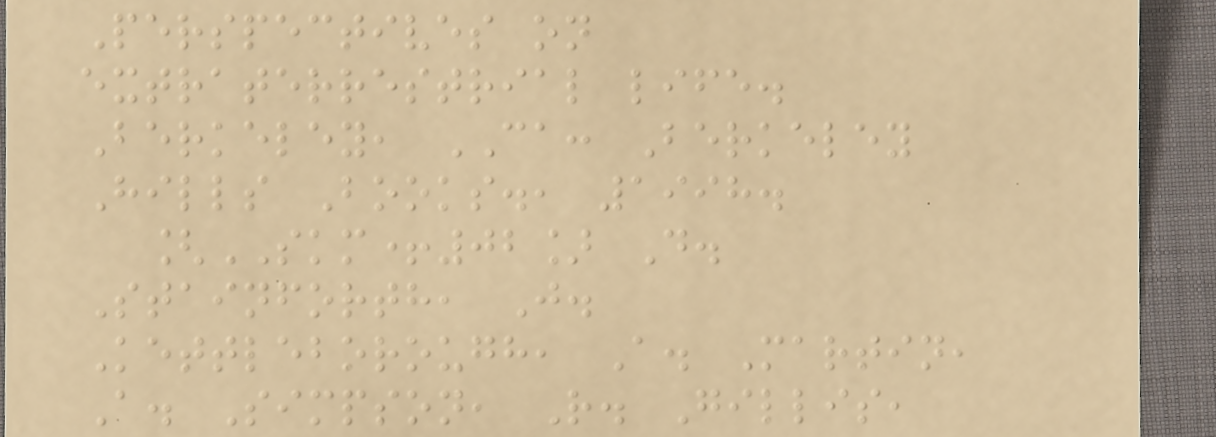Perspectives on
extraterrestrial life.
Berkeley, CA: Berkeley
Hills Books., 1998.
[SKM+02] D.
Stainforth, J.
Kettleborough, A. Martin,
A. Simpson, R. Gillis,
